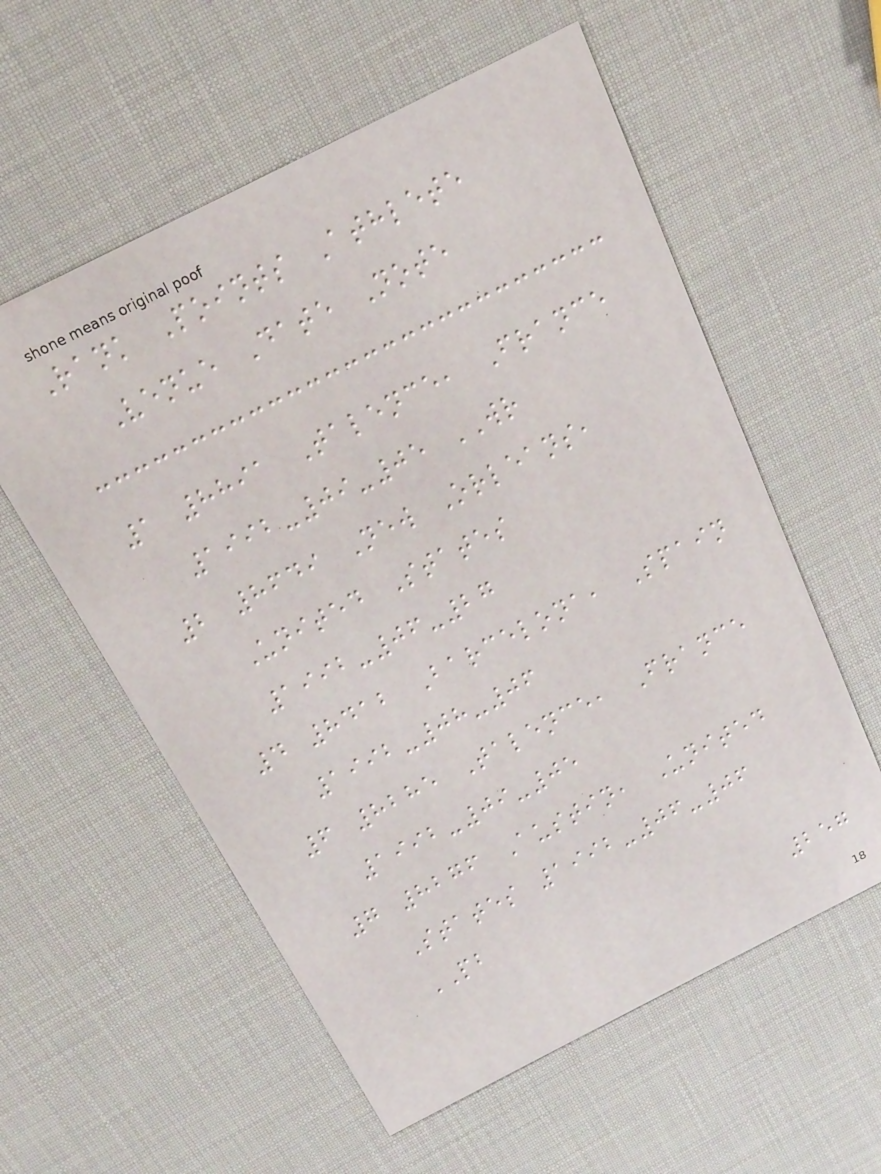Rank Points Athlete
Venue Date Note
1 8891 Talence, France
1992-09-05 WR
2 8649 New Orleans,
United States
1992-06-27
4 8412 Barcelona, Spain
1992-08-06
6 8285 Talence, France
1992-09-05
7 8276 Austin, United
States 1992-06-06
PB
257
